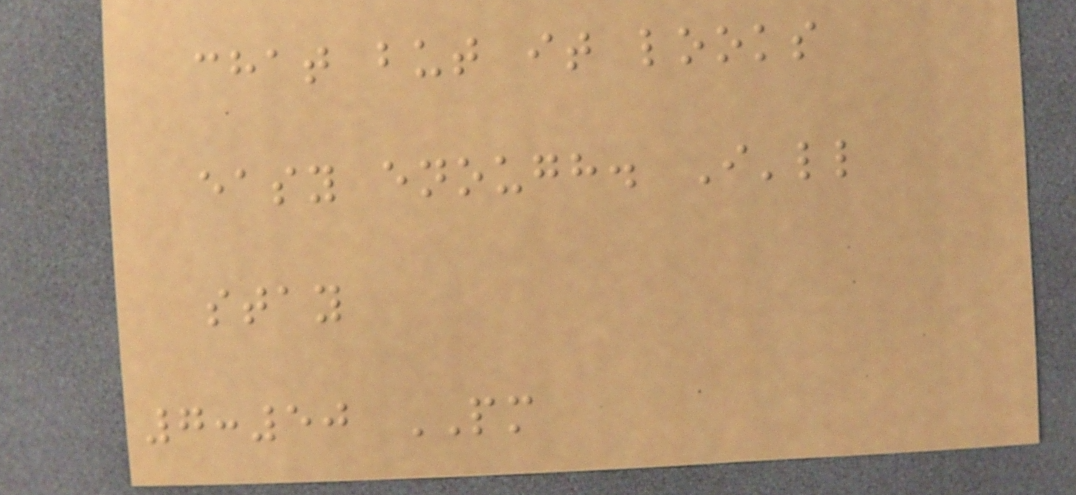chat but it looks
easy enough. I'll
stay
7:50 PM
